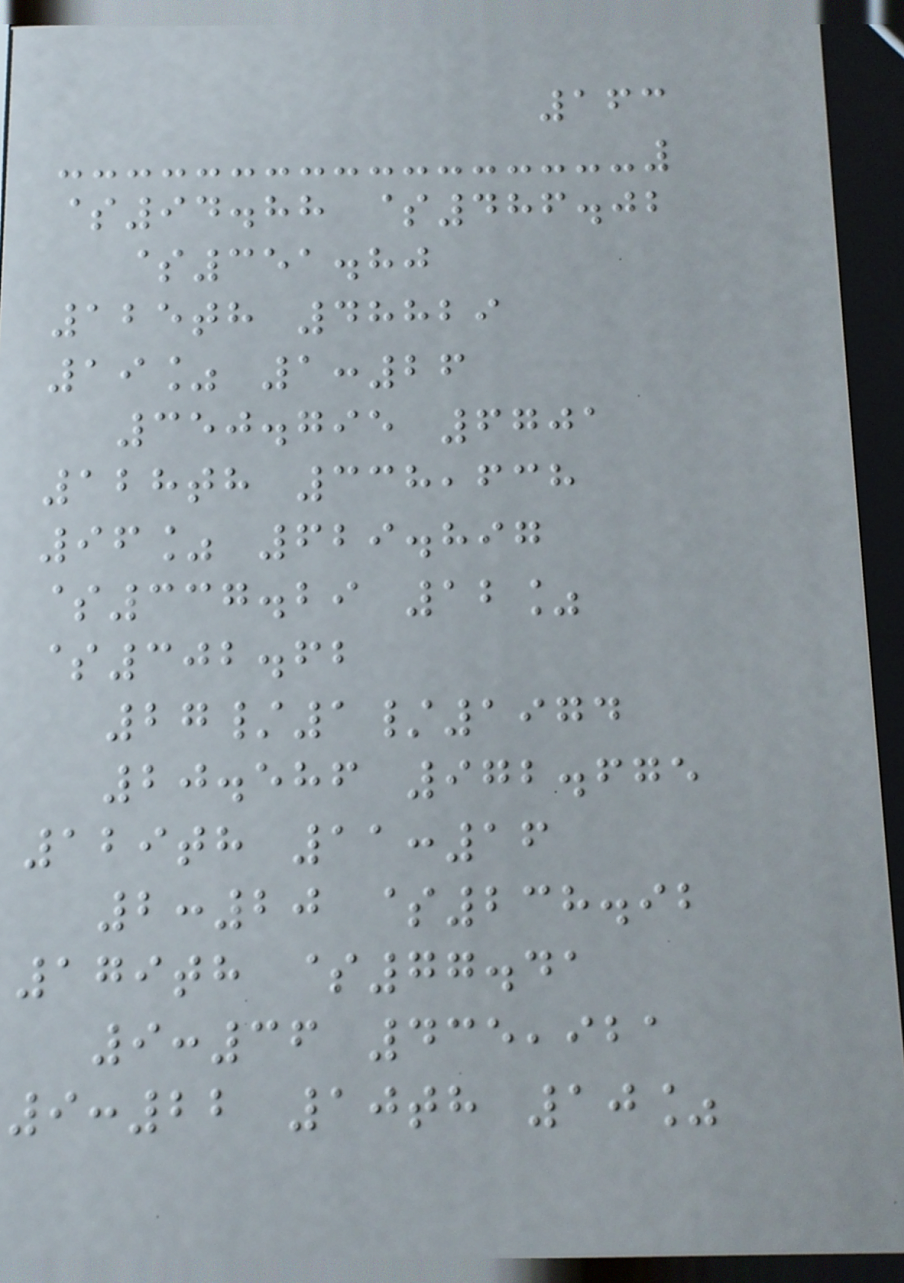163
$94.88 $486.02
$351.80
125th 48829
19% 1:26
350.795 6701
128th 338,638
96% 629.897
$337.29 12%
$302.62
27/1/1974
20.586 972.675
129th 11:16
2:20 $238.92
179th $77.41
9:36 435,921
9:22 10th 10%
